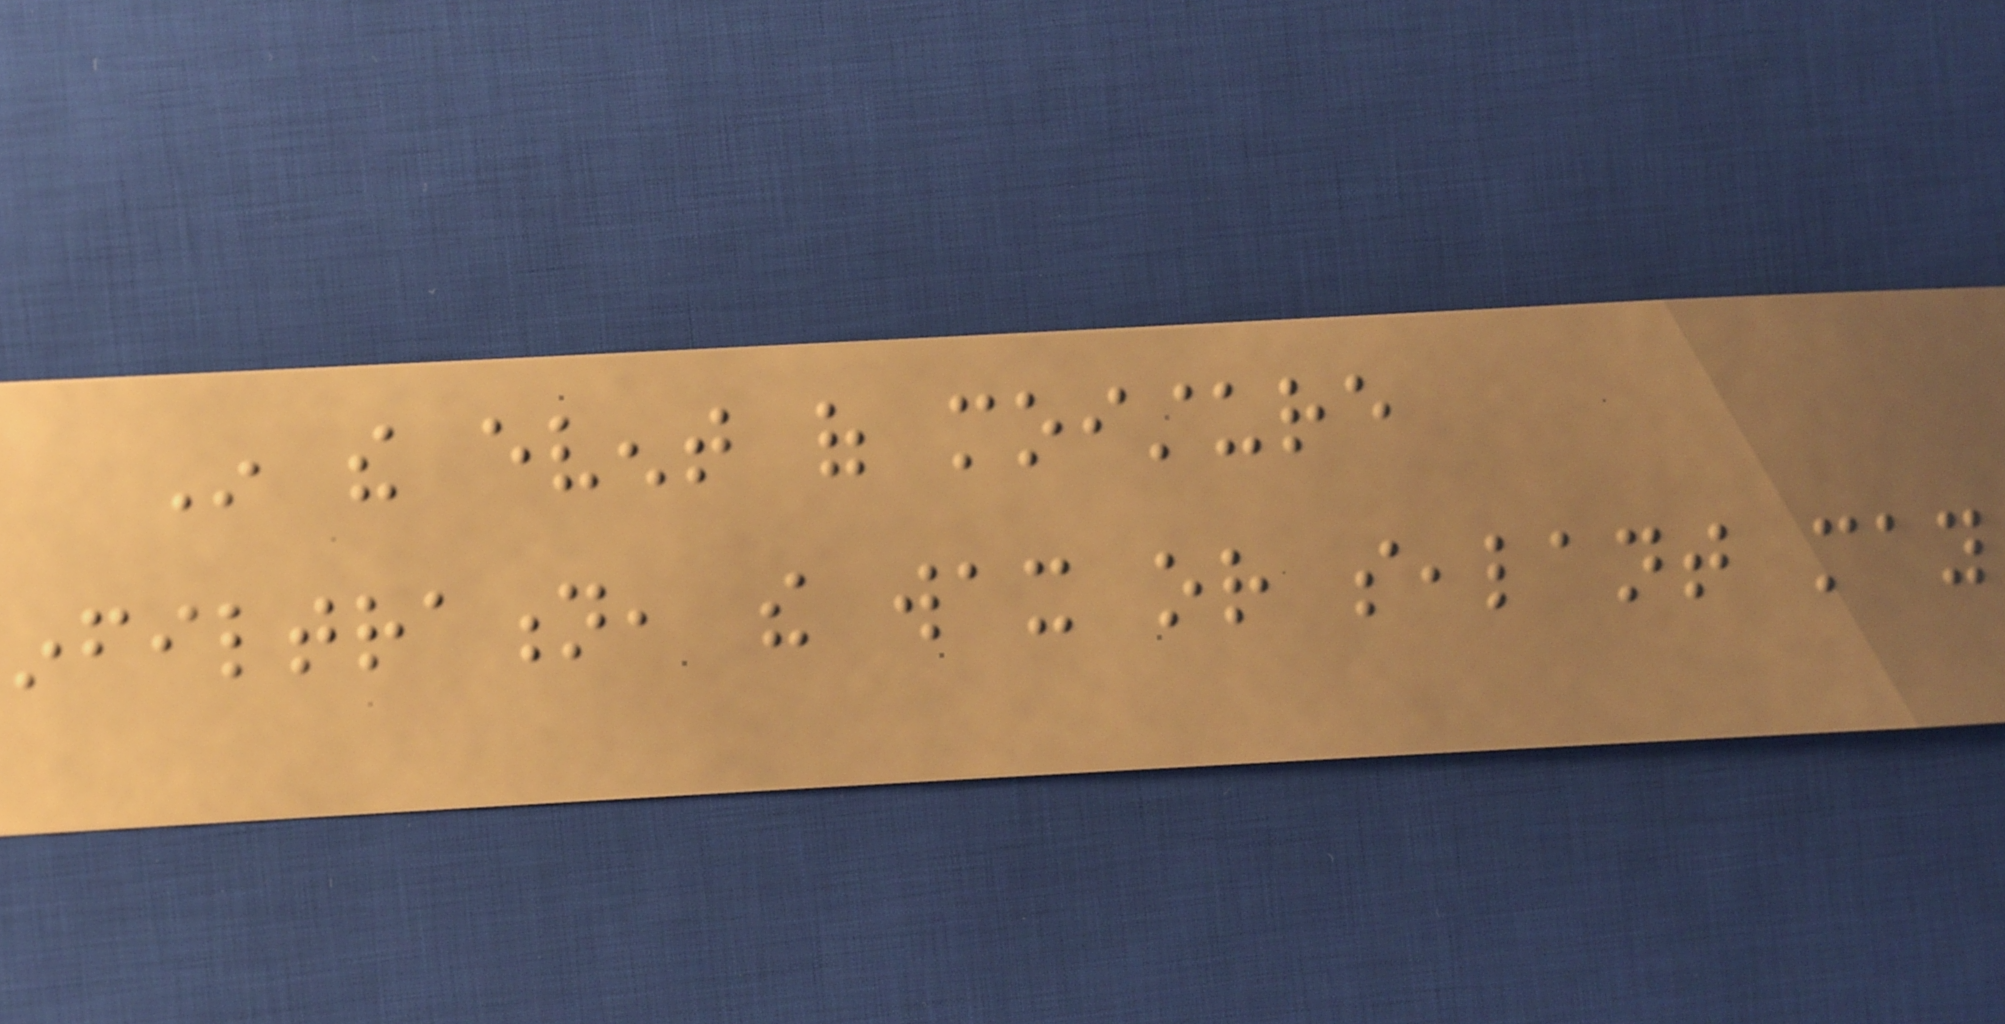In the event of moisture
infiltration, the wax or sealant may
